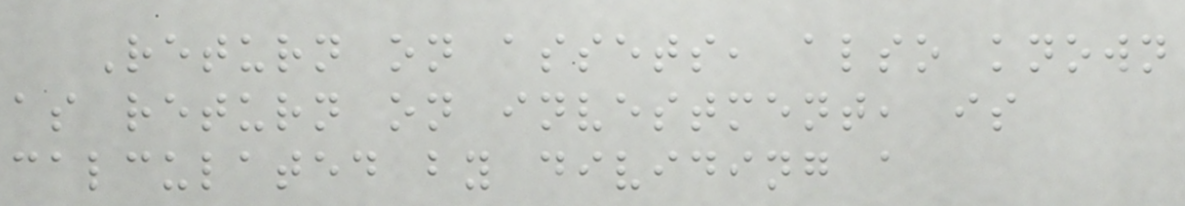Return on assets, also known
as return on investment, is
calculated by dividing a
